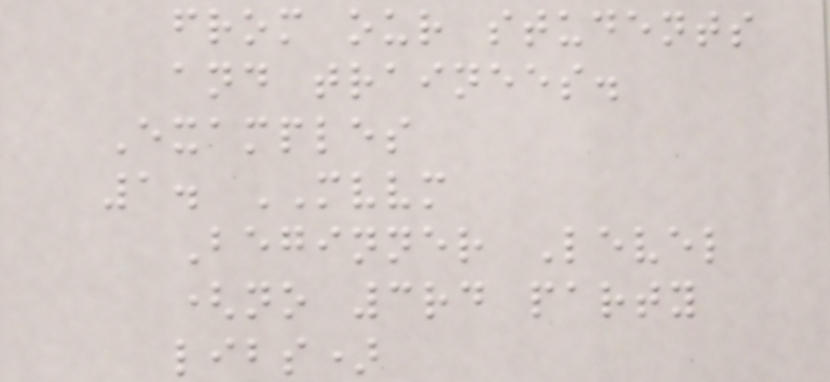from our students
and trainees.
Examples
1. MVVM
Beginner Level
(no 3rd party
libs)
